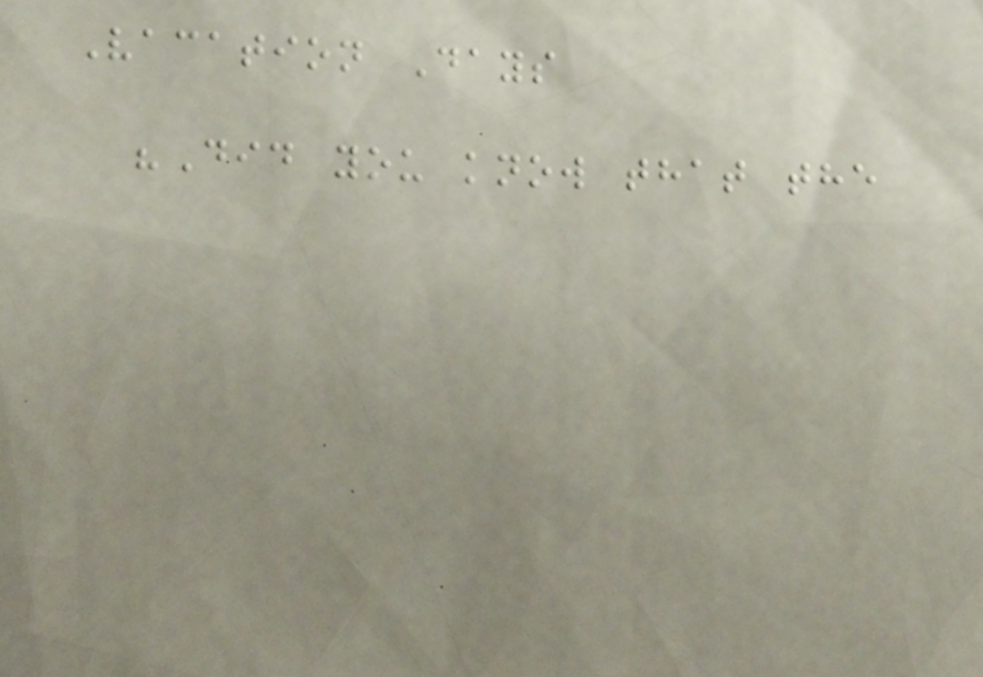Vacation Days
"Did you know that the
